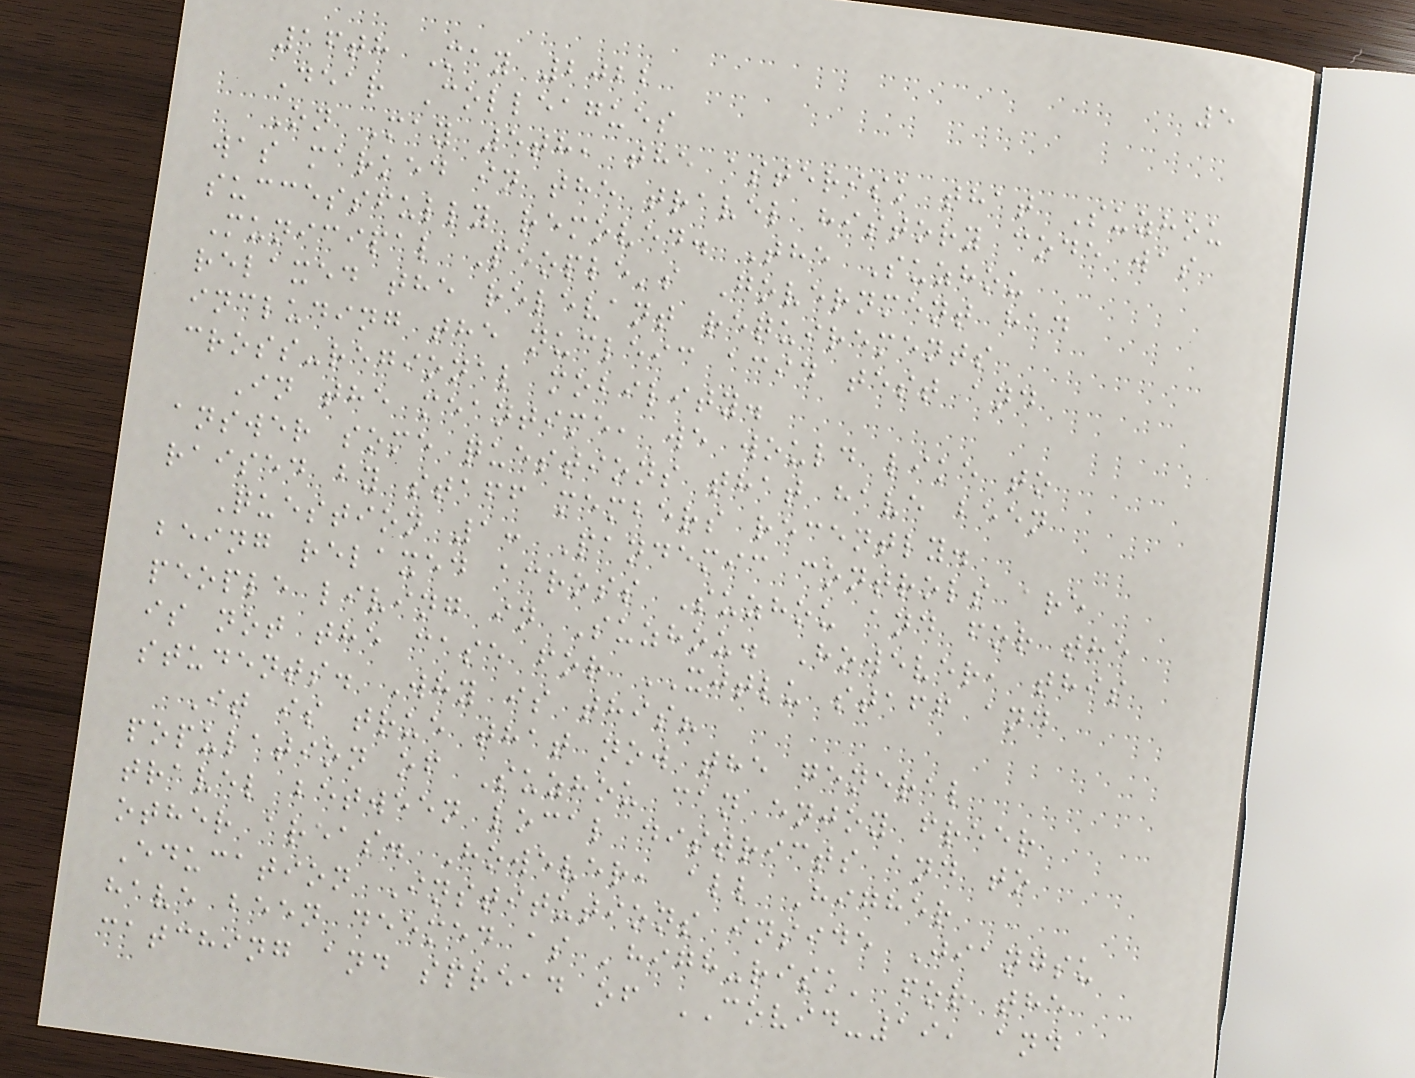5
16th May 2022
Dear Colleagues
On May 5th, the asterisk that Suzhou
was marked in the travel history code was
successfully removed. The Suzhou
Municipal People's Government had
relaxed the relevant requirements
including the nucleic acid test and
cross-regional mobility.
In the meantime, we would like to
answer some questions that have been
raised by staff members recently.
Question 1: Pandemic controls are
being relaxed across Suzhou and for the
people living in Suzhou. However, this
is not the case for XJTLU staff and
students. Why is this?
It is true that now the general
population of Suzhou can enjoy freer
travel between local districts and to
other areas. However, all Higher
Education Institutions inside Jiangsu
have been deemed as 'high-risk' for the
catching and spread of COVID-19, and
